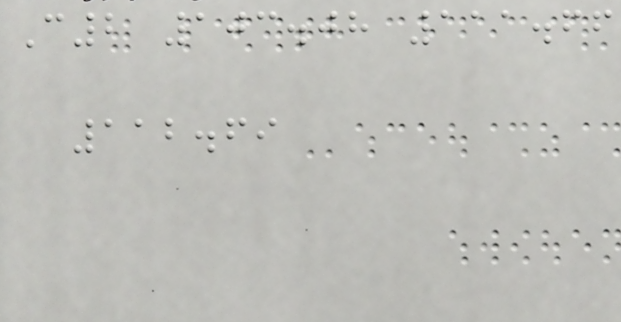C2 103.08 111.66
112.69
